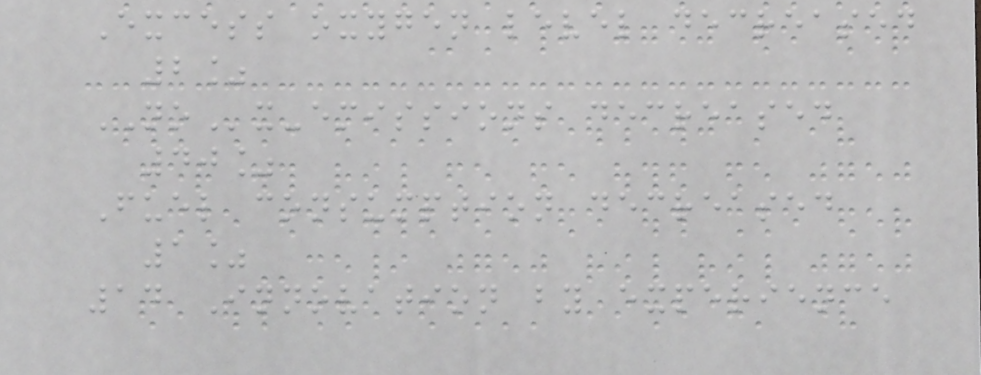Excess oxygen level decreased
2%
NOx-emissions decreased
40%
Fuel consumption decreased
1%
14 Innovation by experience
